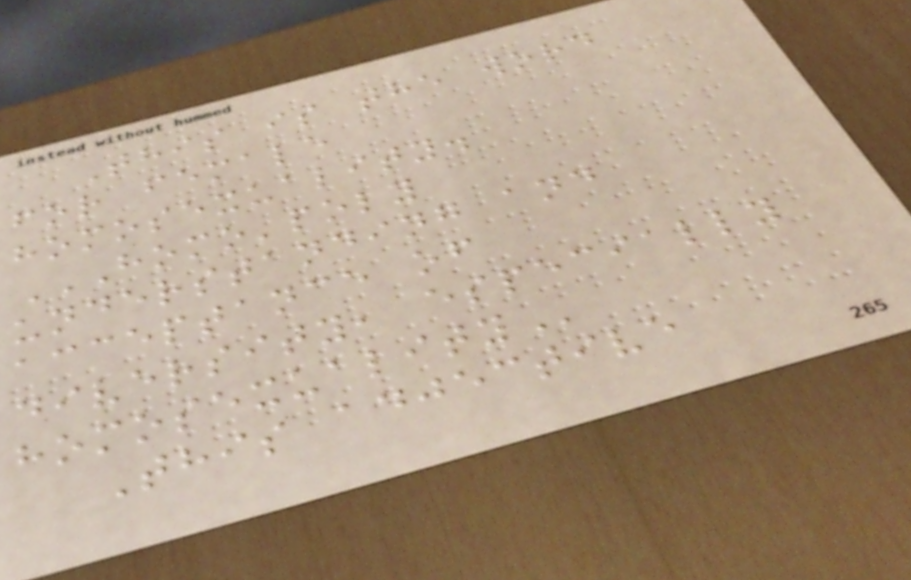This is the word
for female
homosexuality.
HOMO'POLY
UNDERSTANDING AND
ACCEPTANCE OF
DIVERSITY, ESPECIALLY
HOMOSEXUALITY
This adjective
